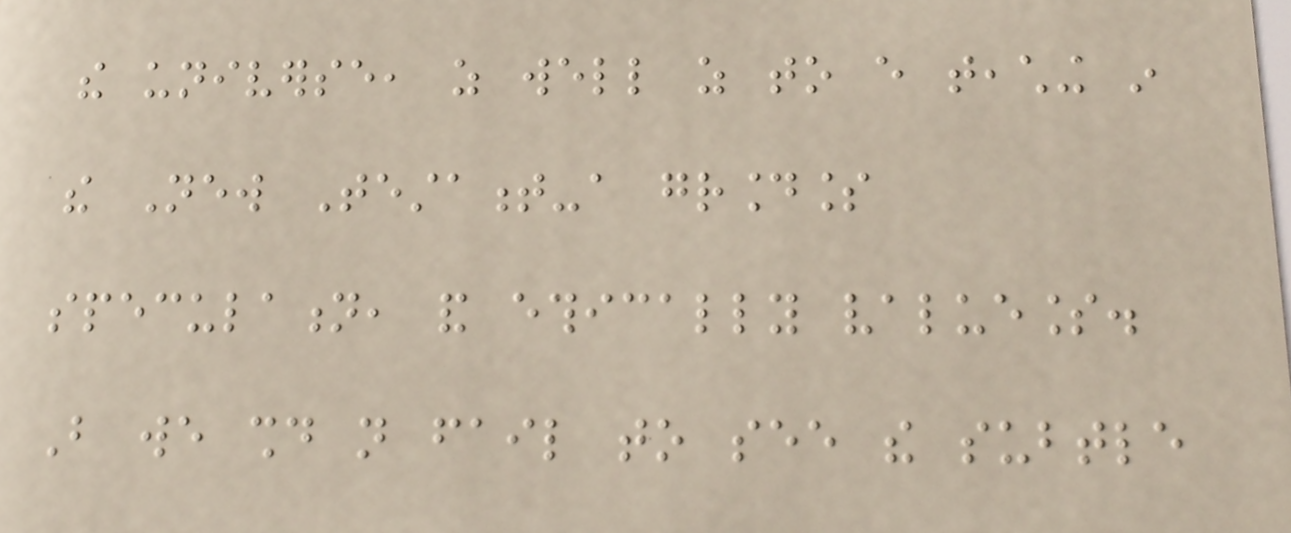the universe, as well as to every teaching in
the New Testament-a groundless
speculation, and ethically valueless.
But we should not fail to see the subtle
